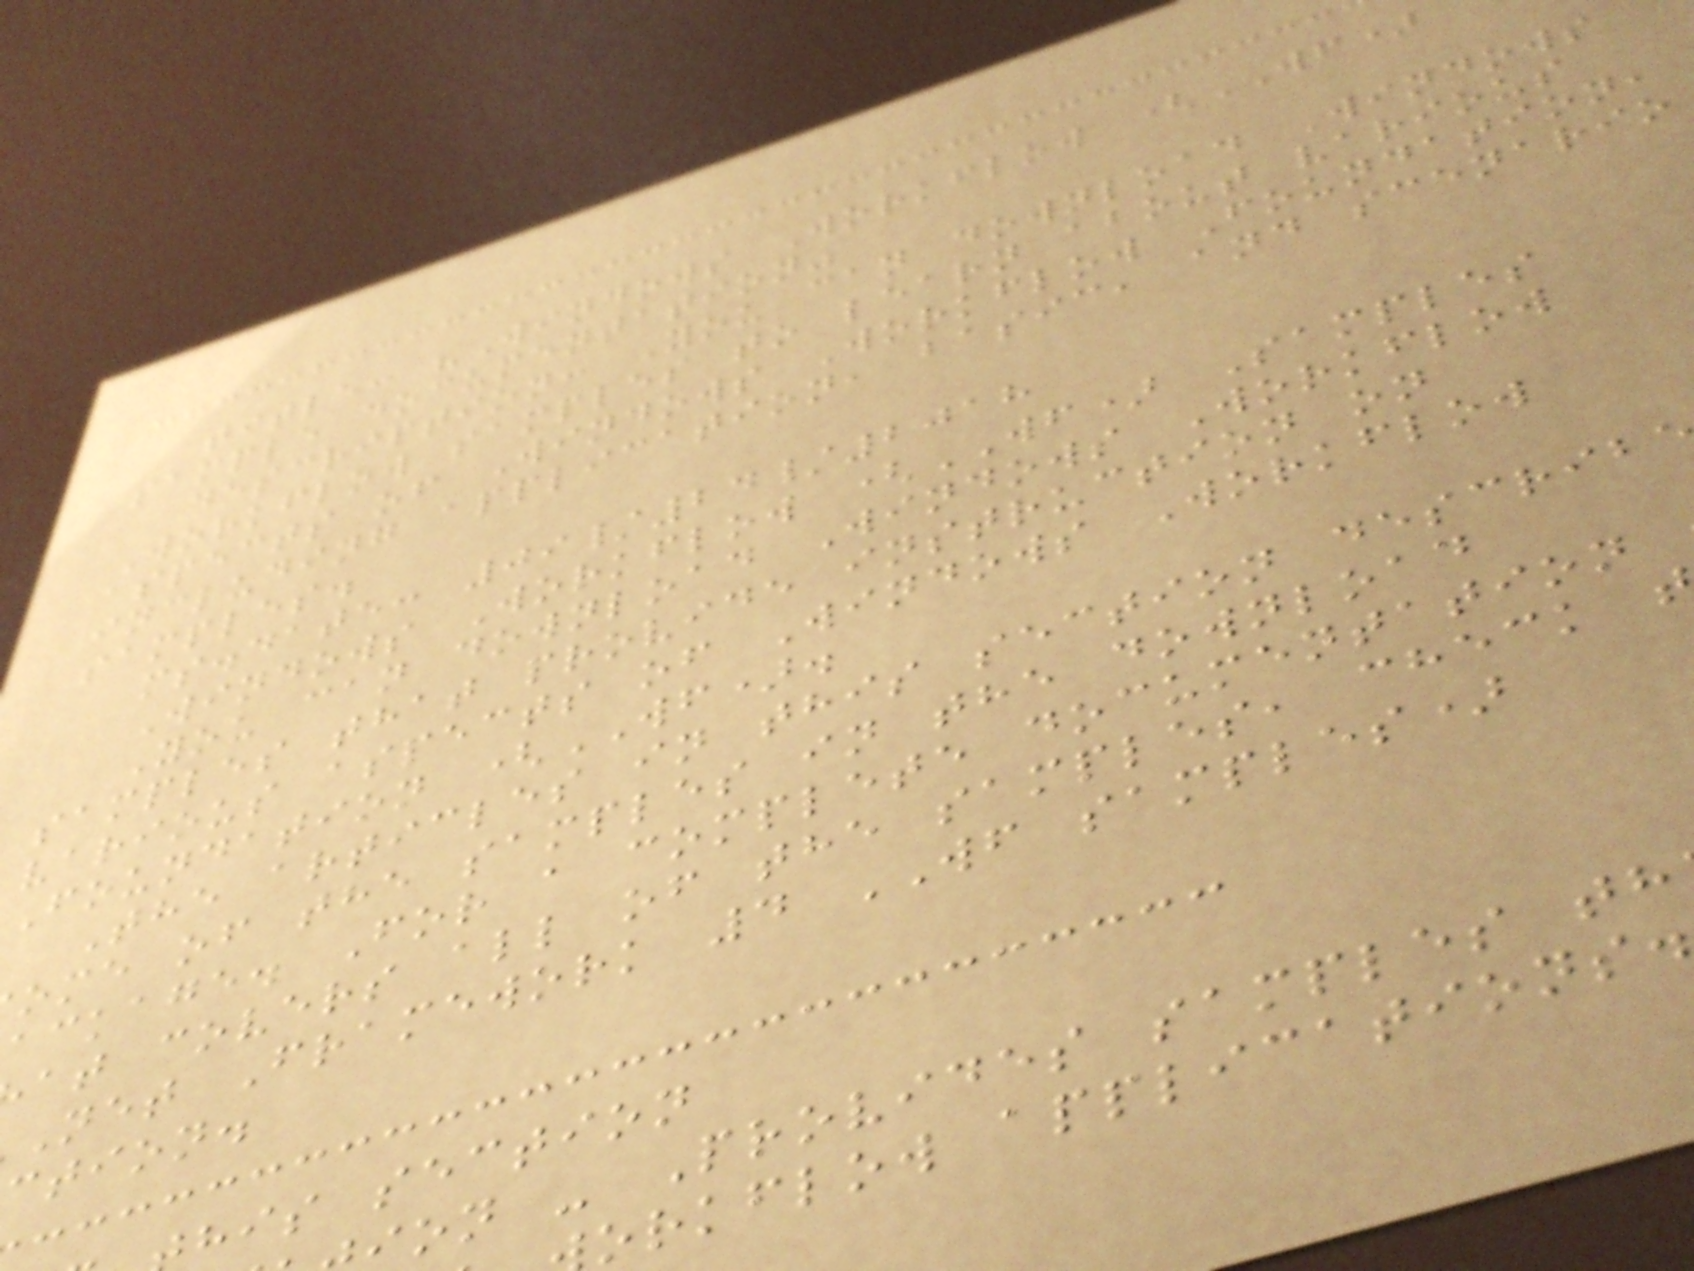title: "Windows Workflow (WF)
sample documentation"
description: You can download Windows
Workflow samples to learn about various
aspects of Windows Workflow Foundation,
including application, basic, and scenario
samples.
ms.date: 09/24/2018
Windows Workflow (WF) Samples
You can download Windows Workflow
samples that provide instruction on
various aspects of Windows Workflow
Foundation (WF).
The articles in this section describ
ome of the samples in the download
ackage. For a complete documentation
at covers all of the samples, check
net Framework 4 WF samples)
ction.
his section
on - Provides samples th
orkflow applications.
